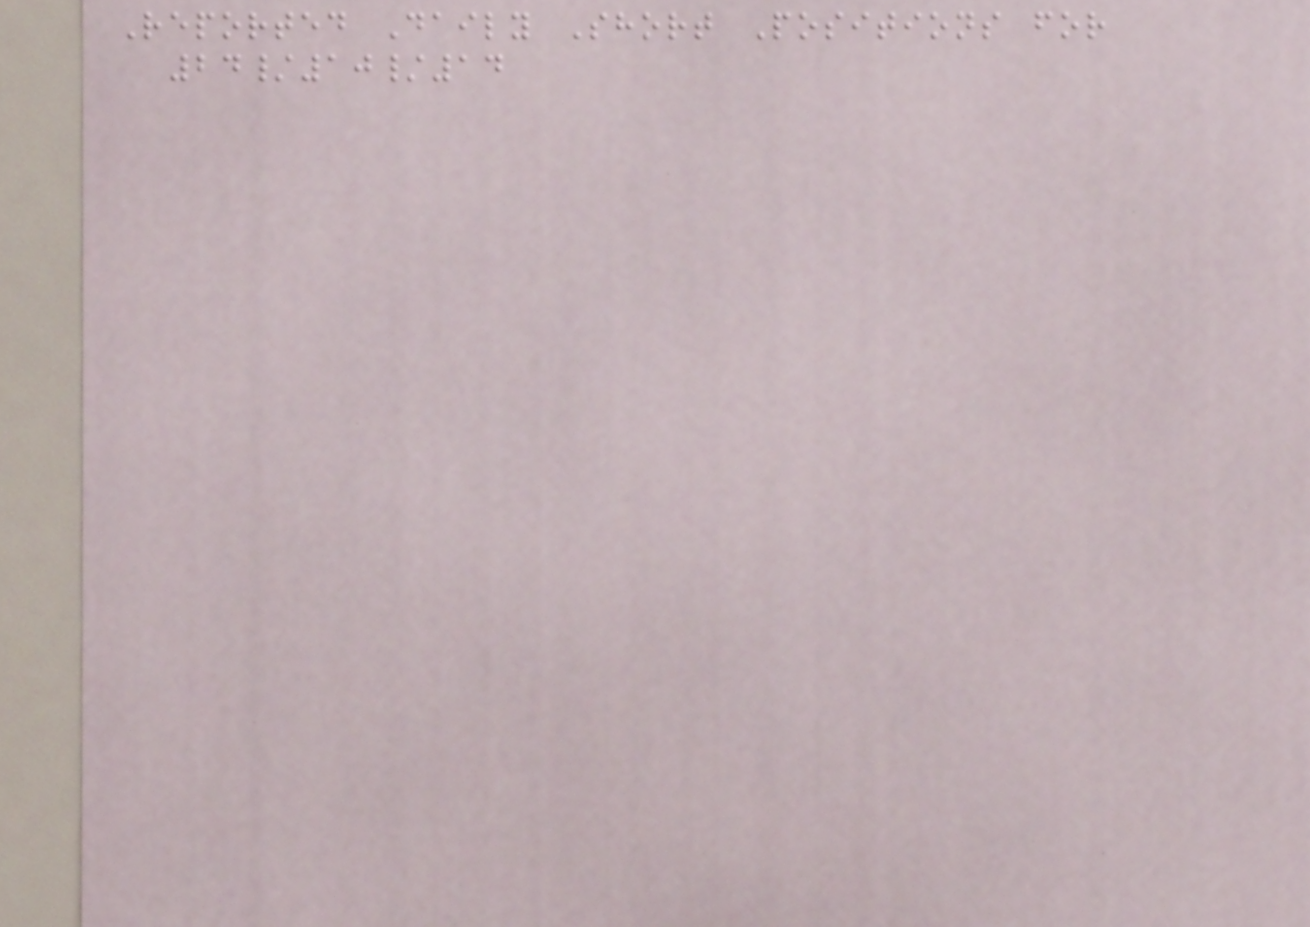Reported Daily Short Positions for
24/10/14
